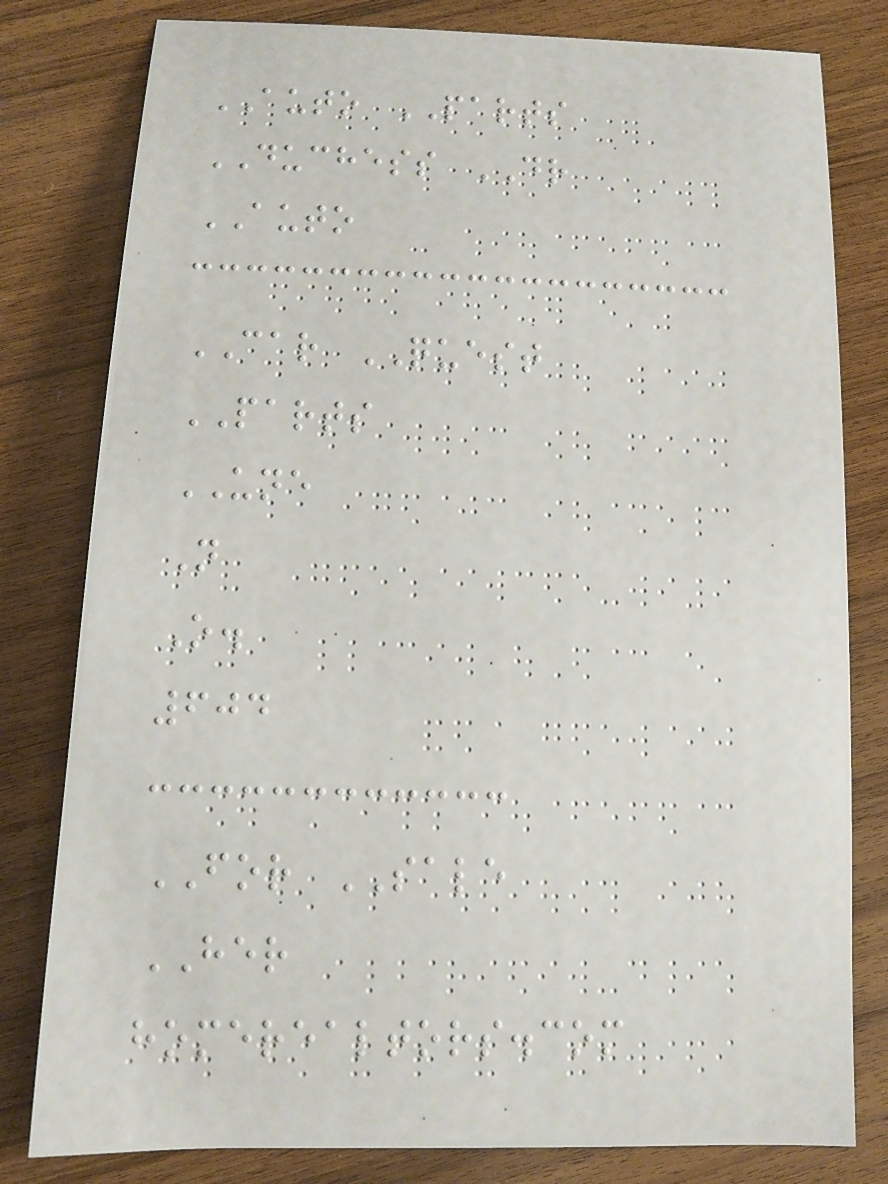AUTO PARTS
DUCHESS DR
AUTO
CAR QUEST
PARTS
UNE
N
O.
604
FOR SALE
HER
homerealtors.com
